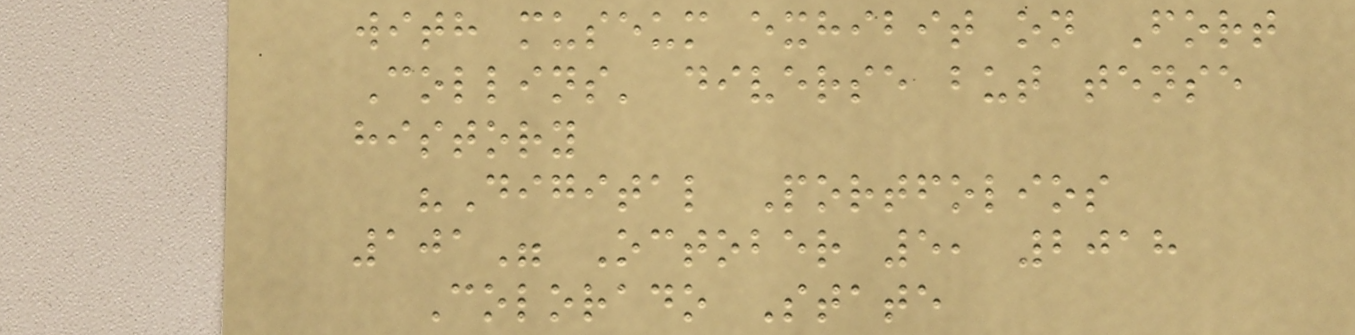with museum exhibit on Fort
Collins' diverse but tense
history
"Digital Portfolios
101" October 5, 2018
Colorado State
